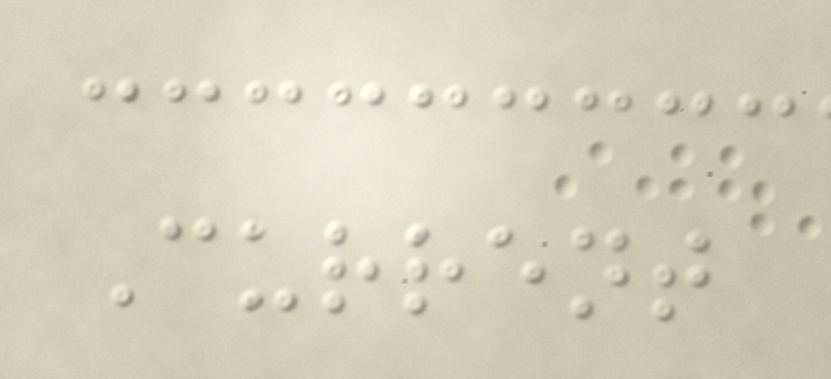Current
